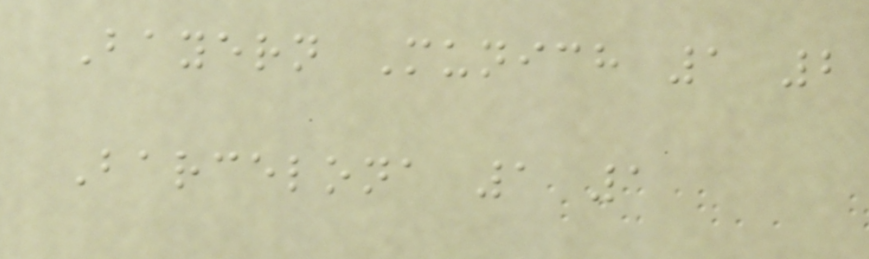Bayern Munich 1 2
Barcelona 1 1
